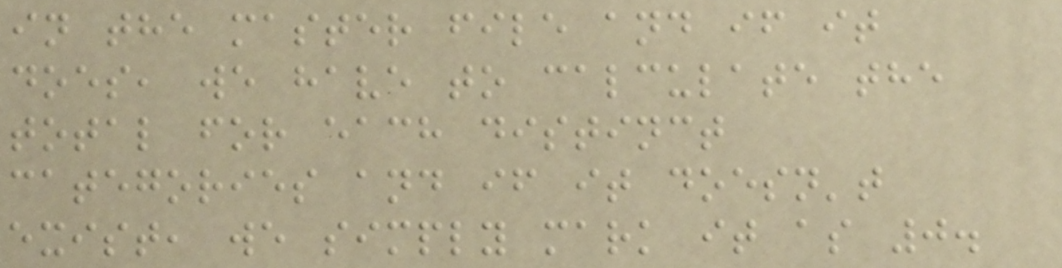in the master file and if it
does, we have to calculate the
total for each distinct
categories and if it doesn't
exist, we simply mark it as 0.
